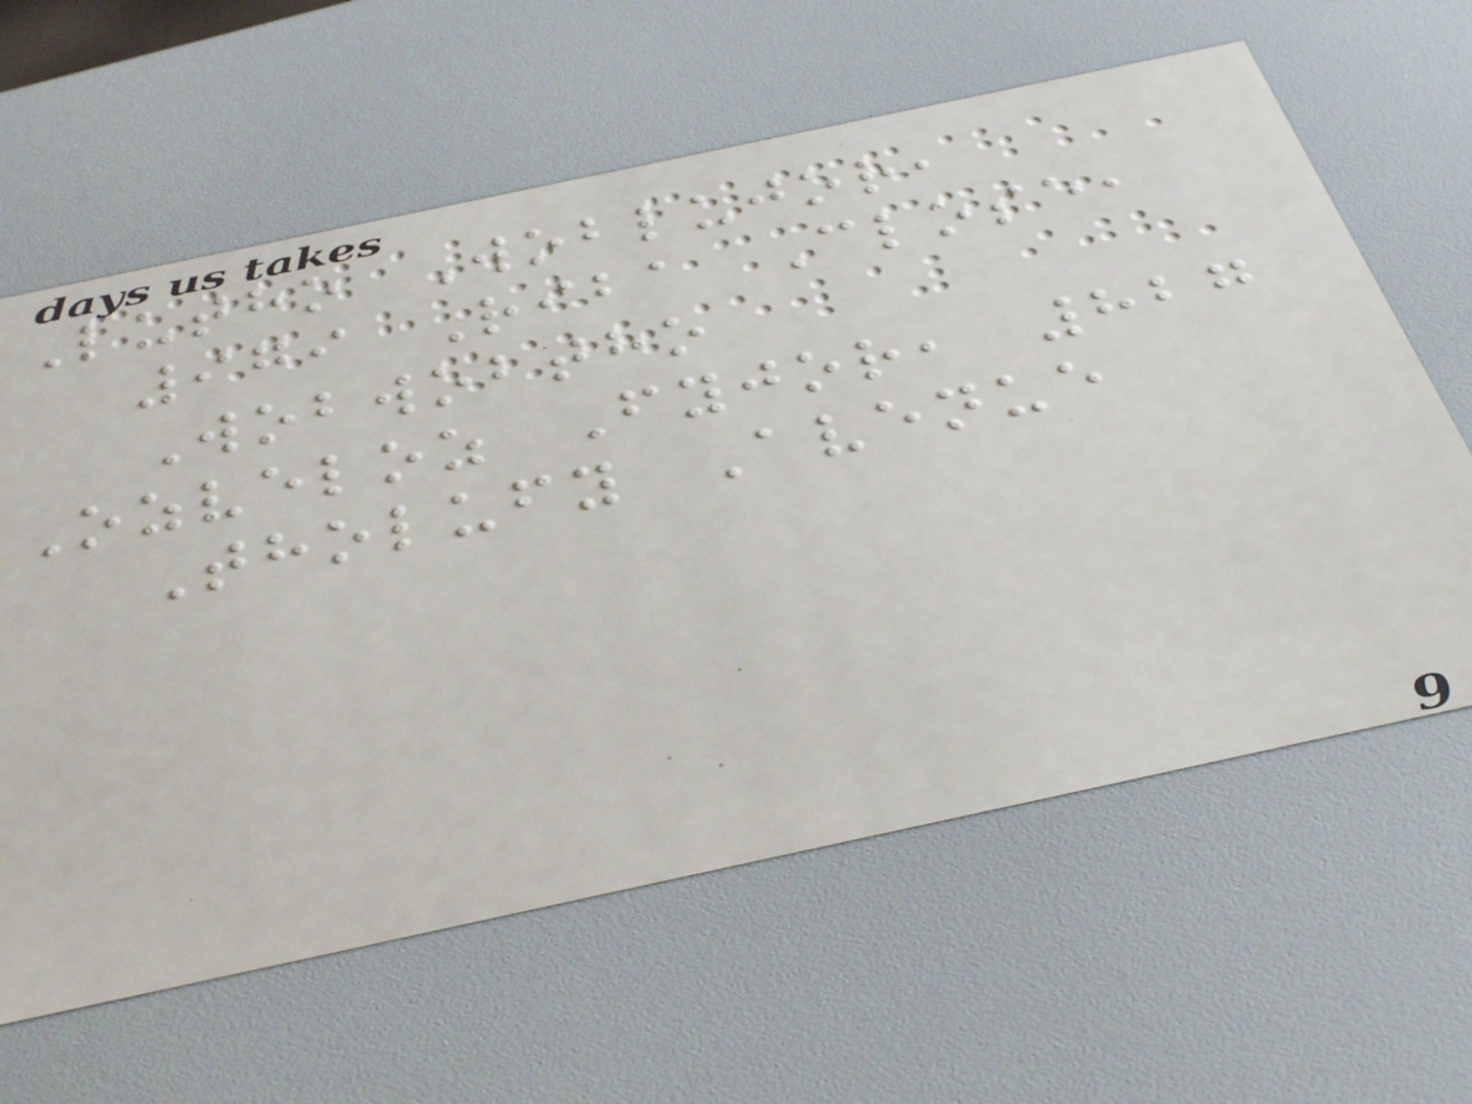Lutho Woblujor,
979 Riba Close,
Wobwobtho
Ozveloz Fyjor, 827
Tholufy Avenue
